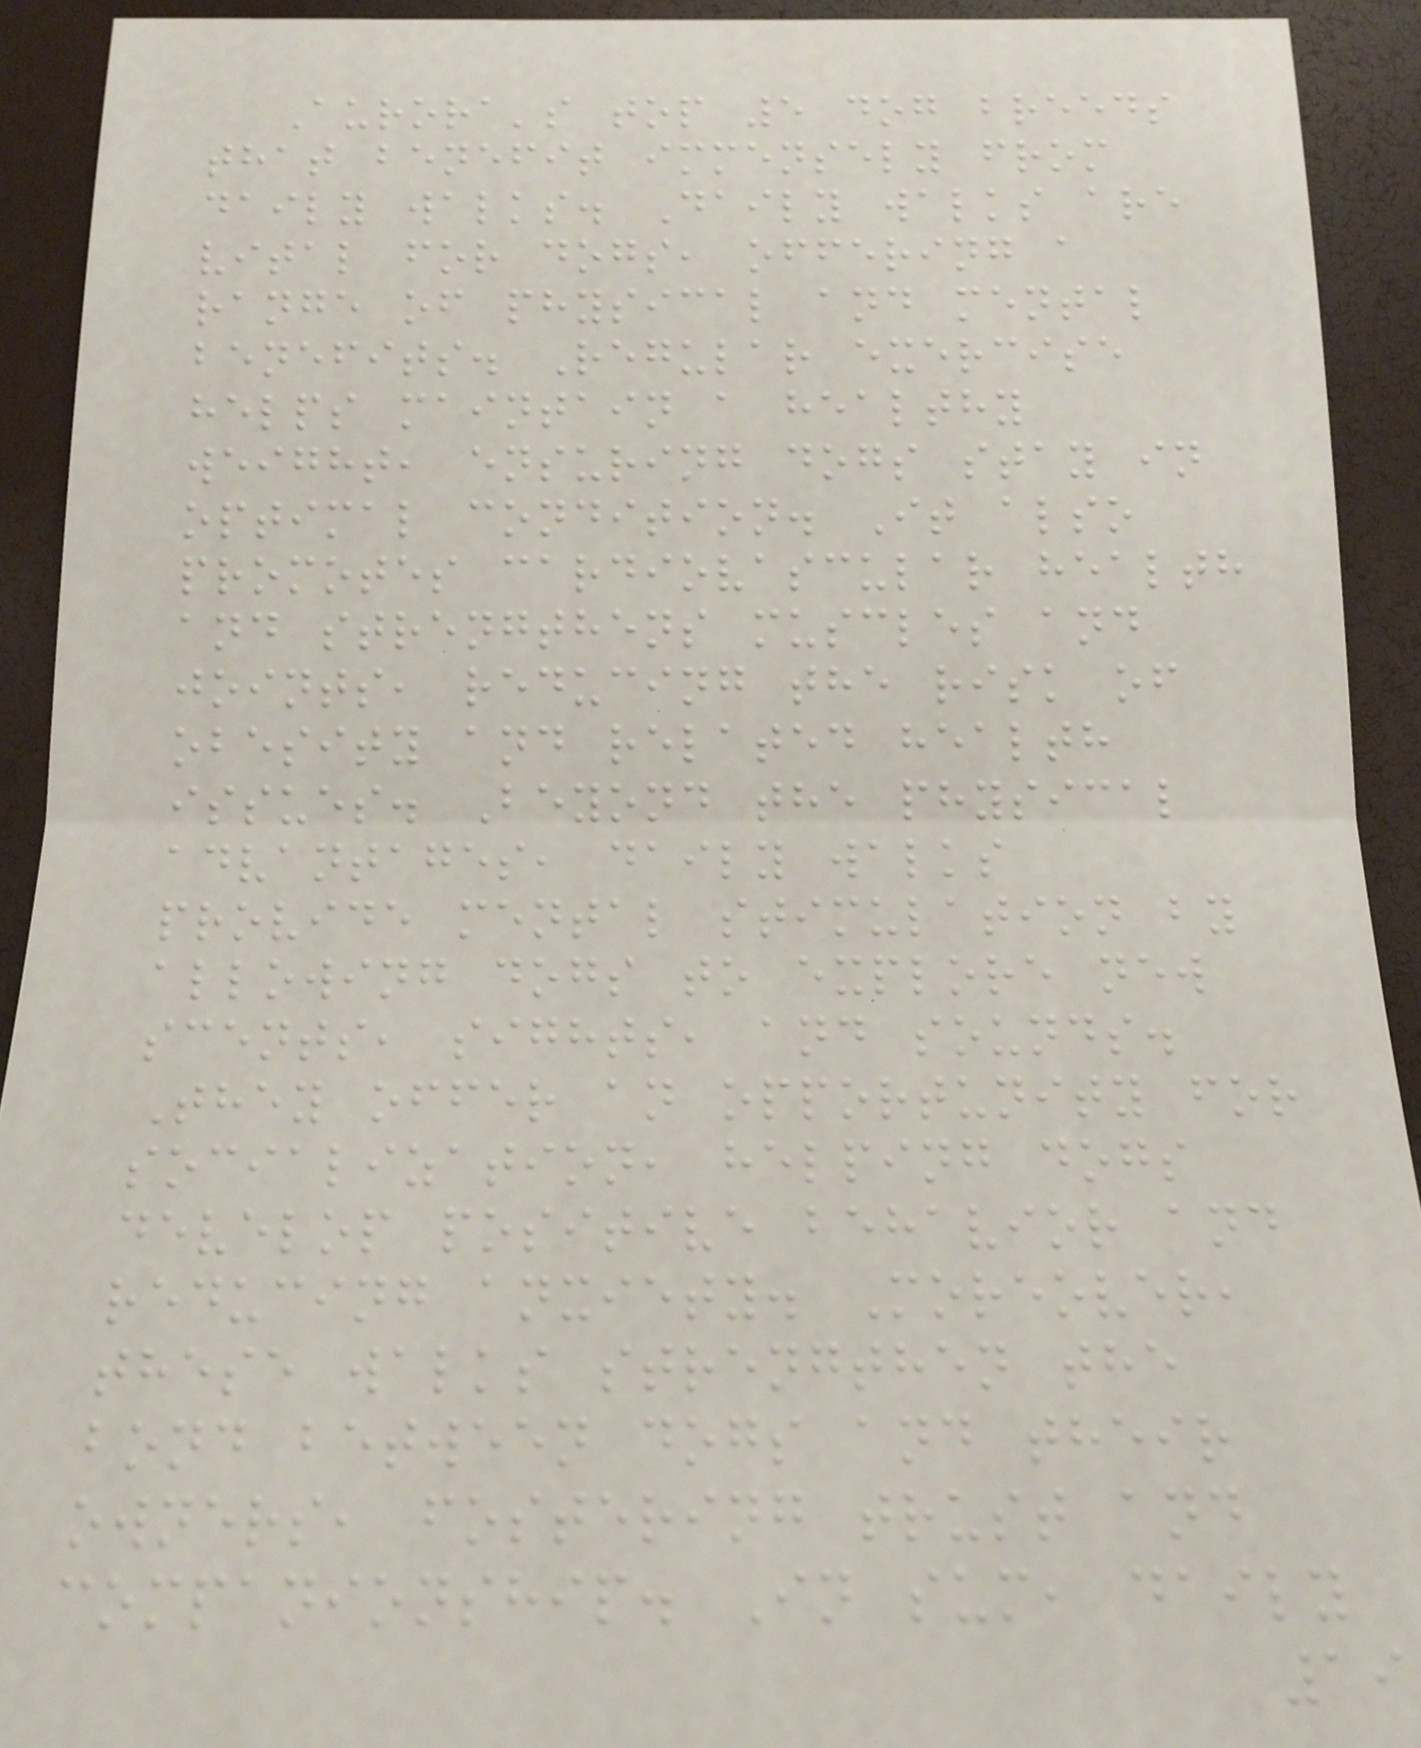Aurora's top 5 dog breeds
that benefit immensely from
daily walks. Daily walks are
vital for dogs, offering a
range of physical and mental
benefits. Regular exercise
helps maintain a healthy
weight, ensuring dogs stay in
optimal condition. It also
promotes cardiovascular health
and strengthens muscles and
joints, reducing the risk of
obesity and related health
issues. Beyond the physical
advantages, daily walks
provide mental stimulation by
allowing dogs to explore new
scents, sights, and sounds.
They offer an opportunity for
socialization, helping dogs
develop positive behavior and
reducing anxiety. Moreover,
these walks strengthen the
bond between dogs and their
owners, fostering trust and
companionship. In sum, daily
19
